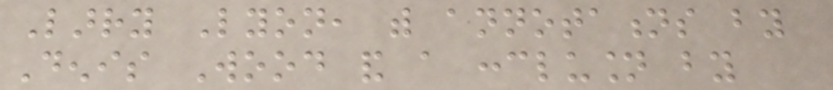Larry Lyon, with annotations by
Denis Wood and a conclusion by
